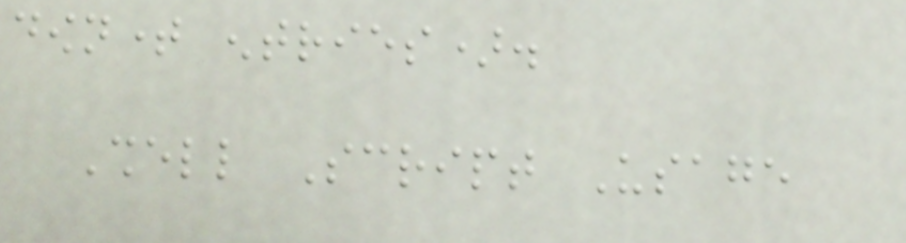downtime entries).
Shell Script Usage
